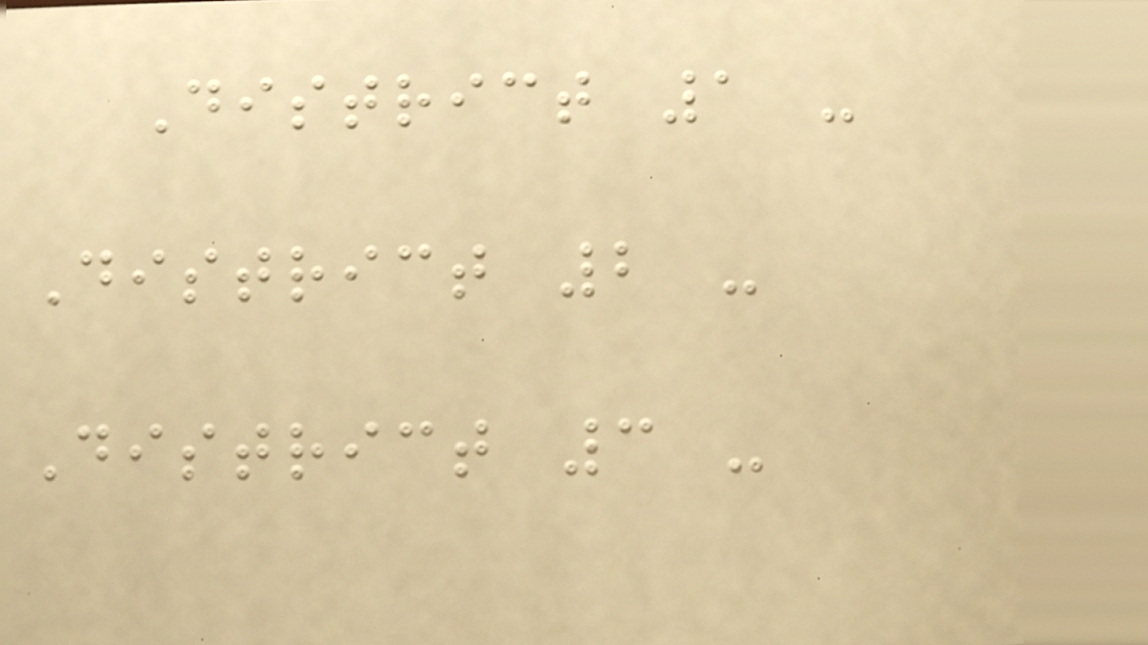District 1 -
District 2 -
District 3 -
